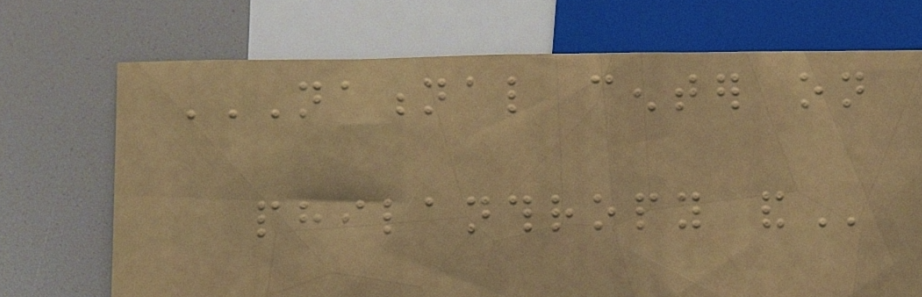NATIONAL CENTER ON
PHILANTHROPY AND
